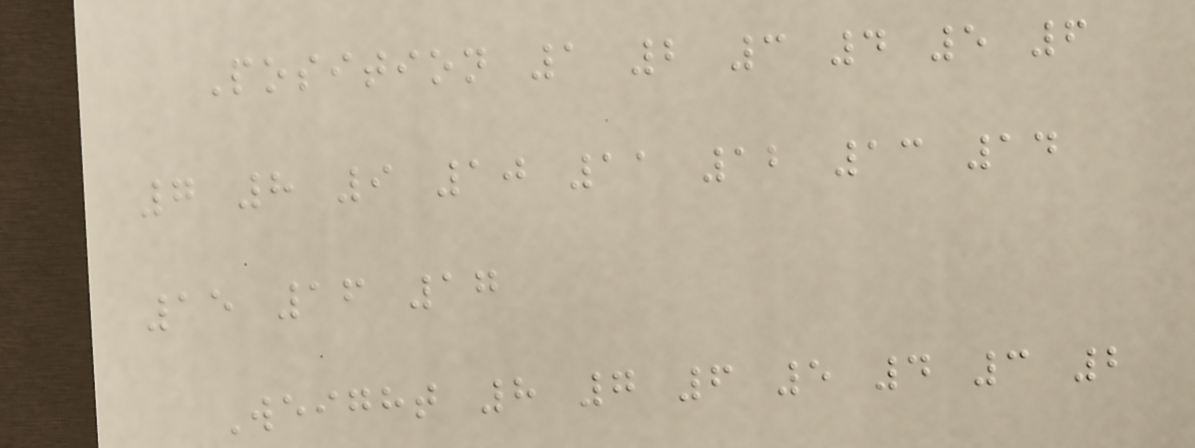Position 1 2 3 4 5 6
7 8 9 10 11 12 13 14
15 16 17
Weight 8 7 6 5 4 3 2
